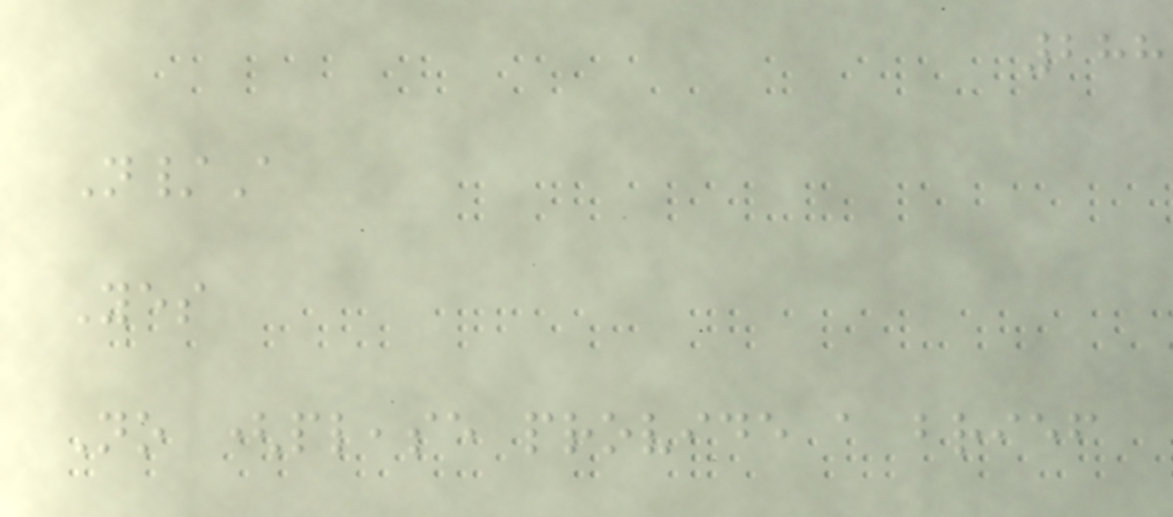288
N/A
Yes
No (please provide a brief
